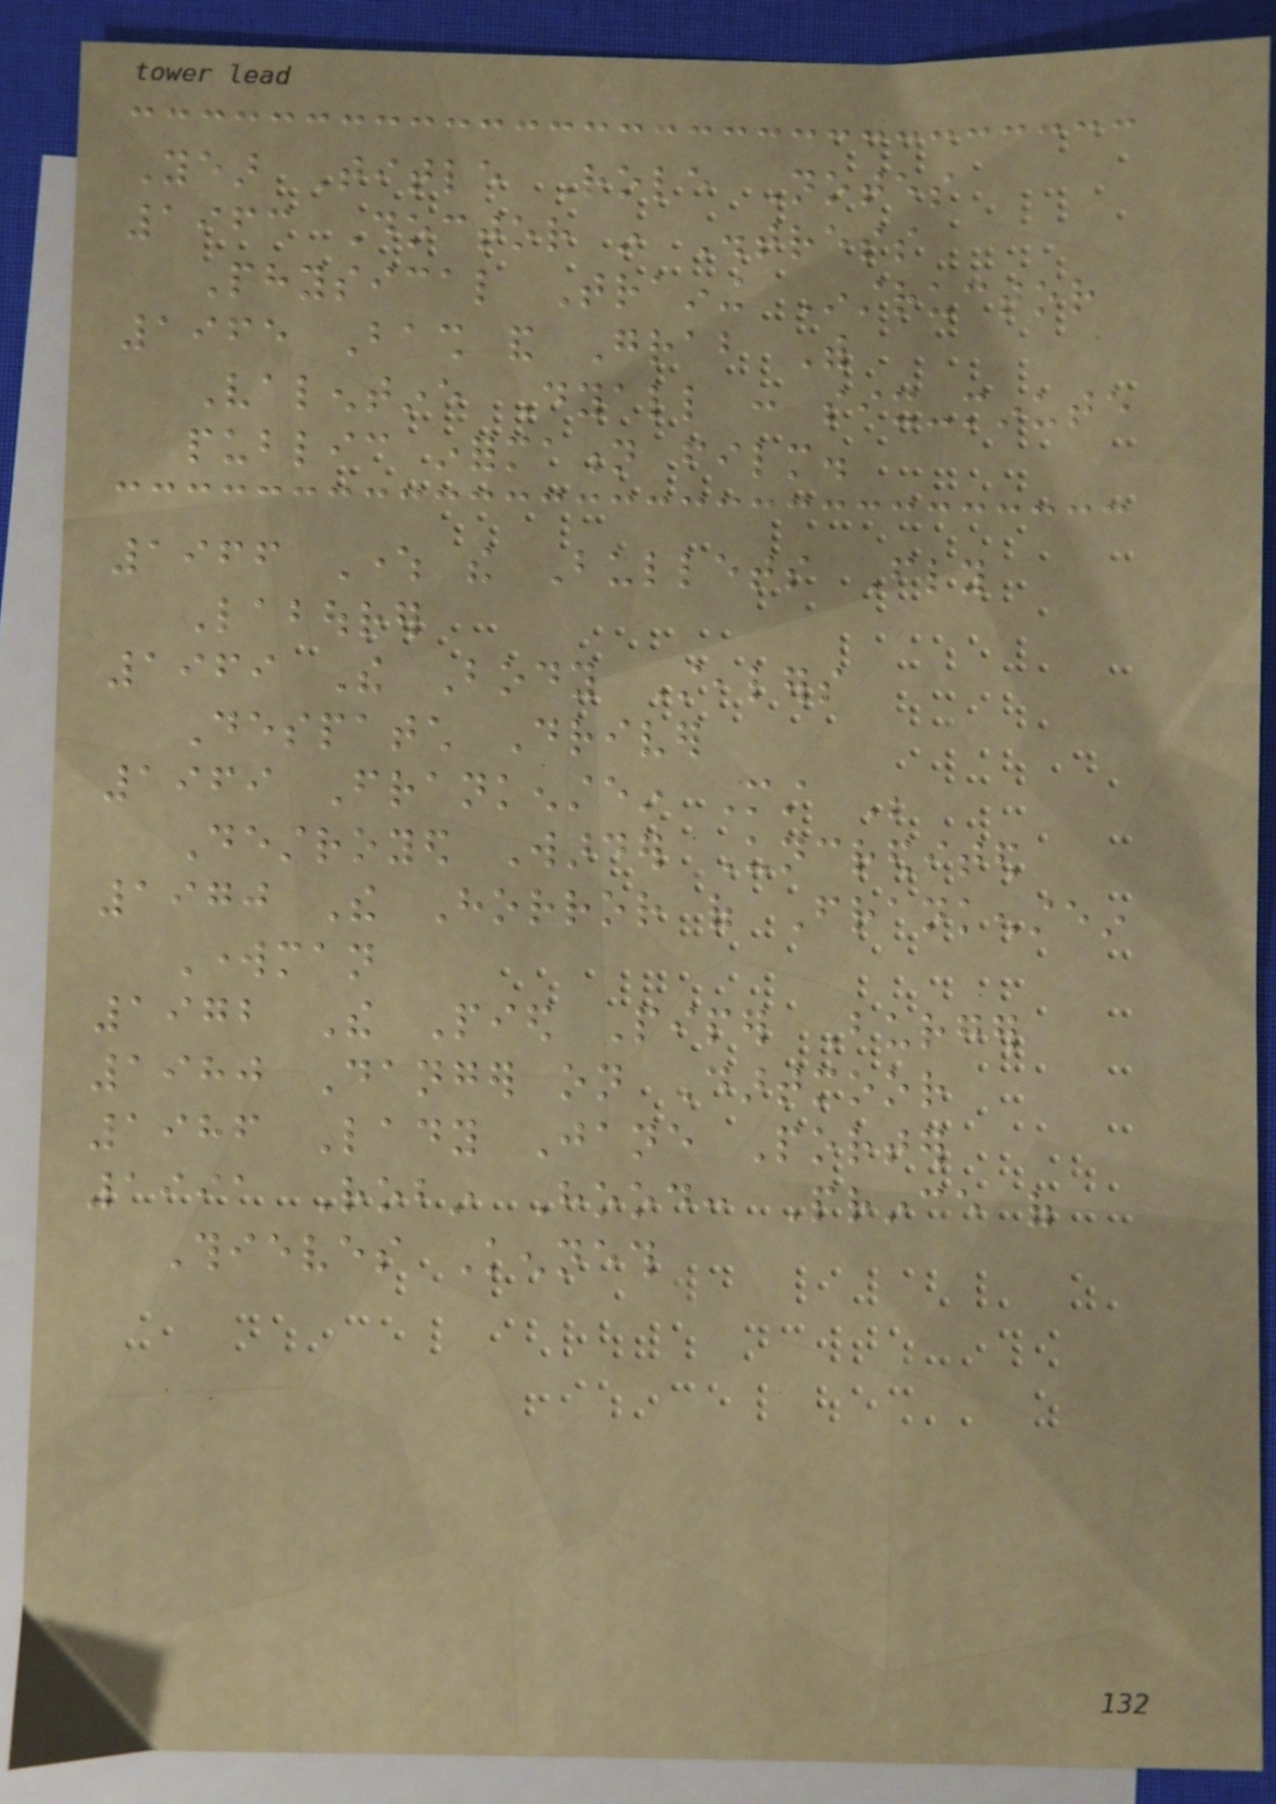Year Title Role Notes
1963 Doctor in Distress
Physical Training Instructor
1965 Bash and Grab With
Valentine Dyall : six-minute
public information film.
1966 Where the Bullets Fly
Labourer
1969 The Body Stealers
Despatch Driver
1969 Frankenstein Must Be
Destroyed Warder Uncredited
1970 The Horror of Frankenstein
Workman
1972 The Pied Piper Burger
1980 Danger on Dartmoor
1986 Lady Jane Porter
1991 Robin Hood: Prince of
Thieves Kenneth
